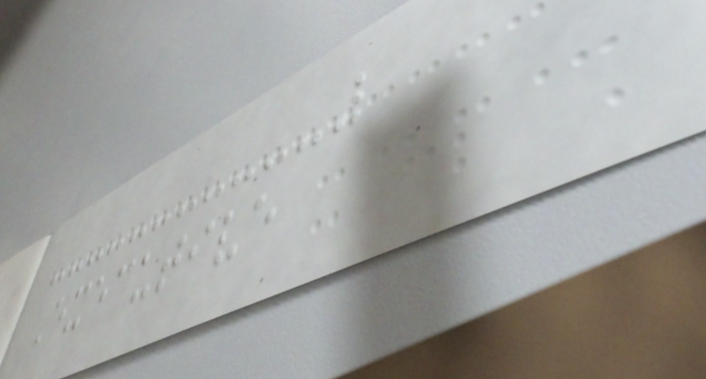Executive
